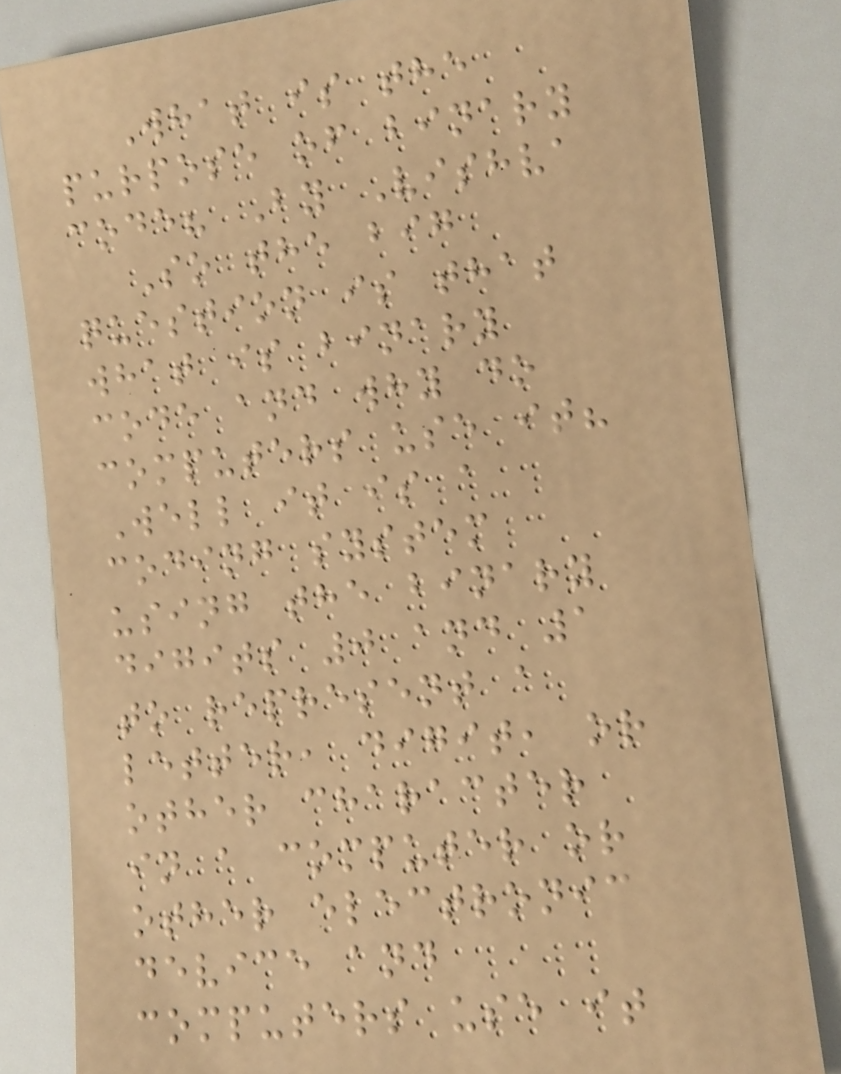What is the
purpose of binary
code? By Vishva
So the big
question is that
what is binary
code and why do
computers use it?
Well it is a
coding system
using the binary
digits 0 and 1
to represent a
letter, digit, or
other character
in a computer or
other electronic
device and
computers use it
